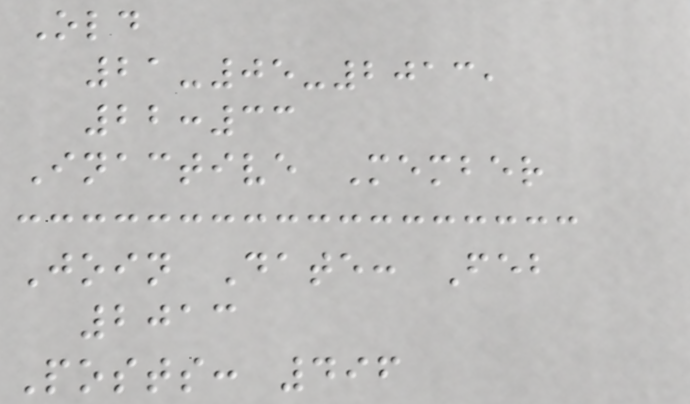Old
21-05-2013,
22:33
Inactive Member
Join Date: Feb
2013
Posts: 496
